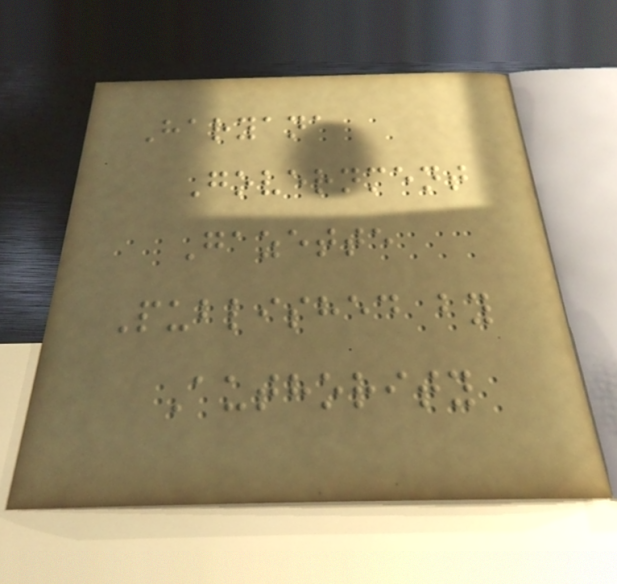Haryana
Government
Gazette
Published by
Authority
